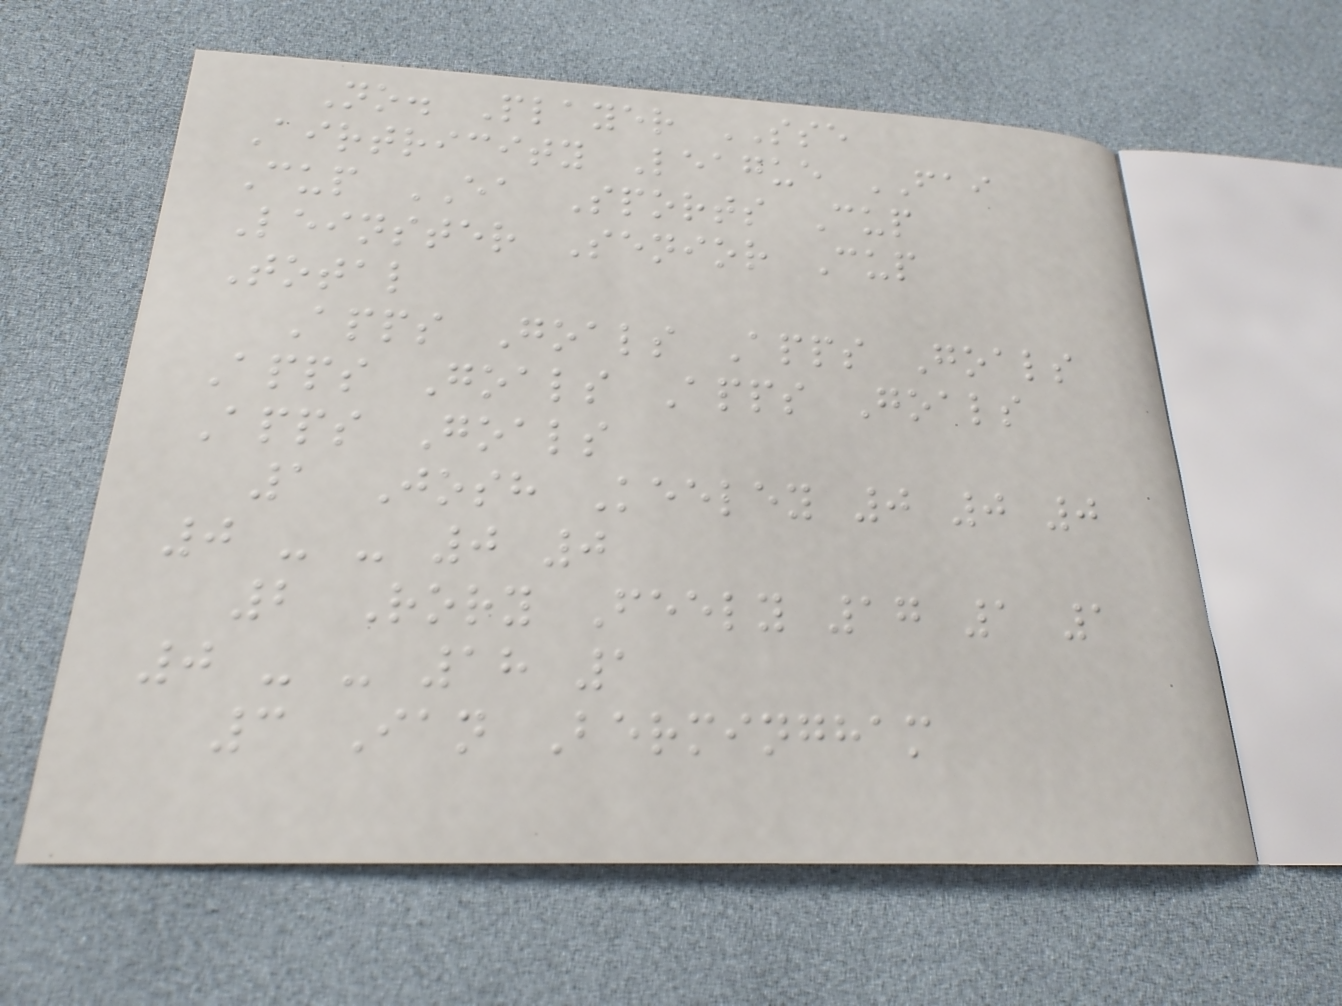No. Player SSE
Airtricity League FAI
Cup EA Sports Cup
Leinster Senior Cup
Total
Apps Goals Apps Goals
Apps Goals Apps Goals
Apps Goals
1 Josh Keeley 0 0 0
0 - - 0 0
2 Rory Feely 17 1 1
0 - - 18 1
3 Ian Bermingham
